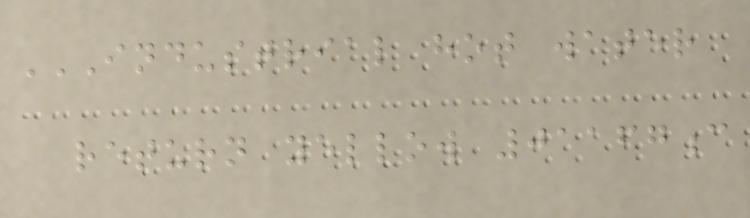INDUSTRIAL HOT WATER
RETURN YELLOW 01167C
